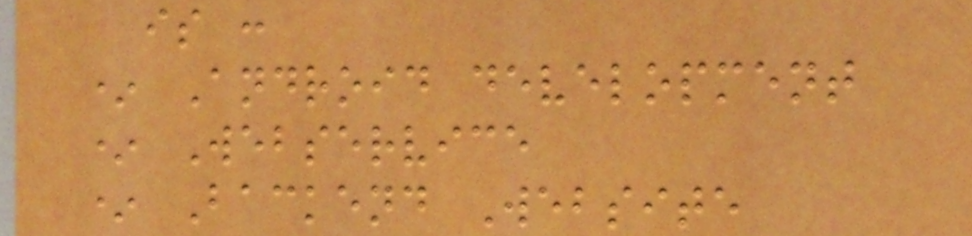is :
* Android development
* Webservice
* Backend Website
